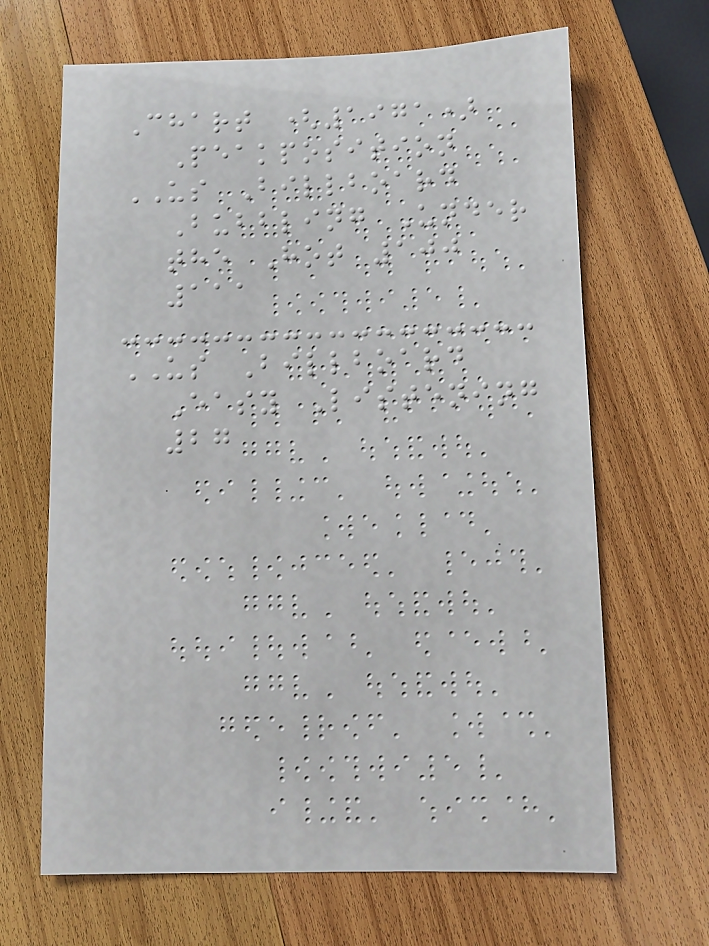Chart (1971)
Peakposition
US Billboard
Bubbling Under
the Hot 100
111
US Billboard
Easy Listening
27
